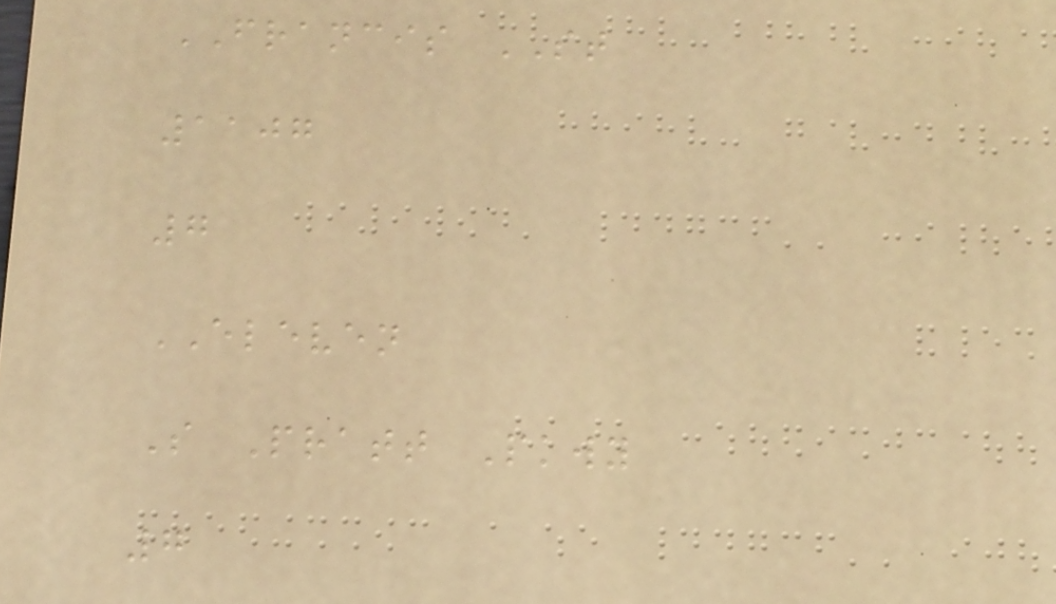FRANCIS ST
1107
7
ELEVEN
S Pratt Pkwy
7
